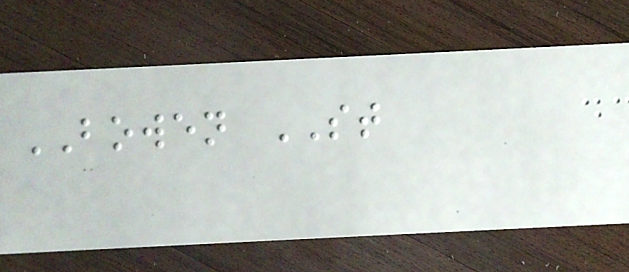BOWEN ST
